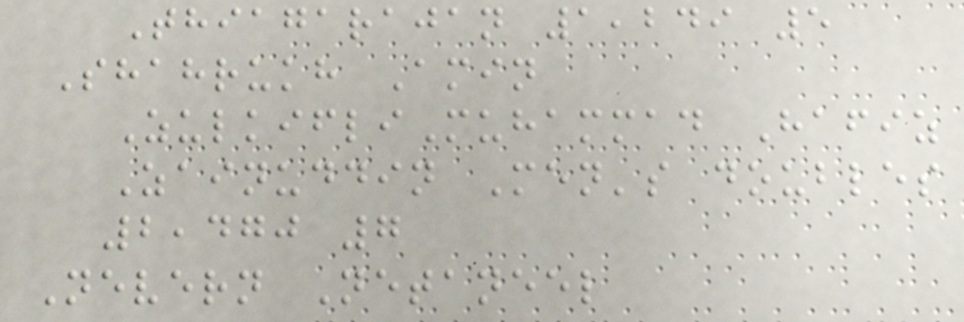Thiagarajan 1,249 5
Shahrukh Amin
ZulkifliMuhammad Hafiz
Zainuddin Men's doubles
2,470 7
Nevern Netaneel
